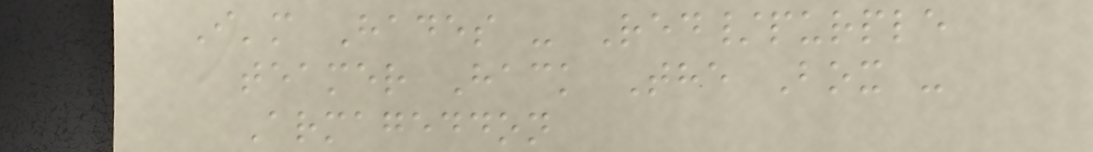I'm Hades - Red/purple
teamer Hack The Box -
Armageddon
